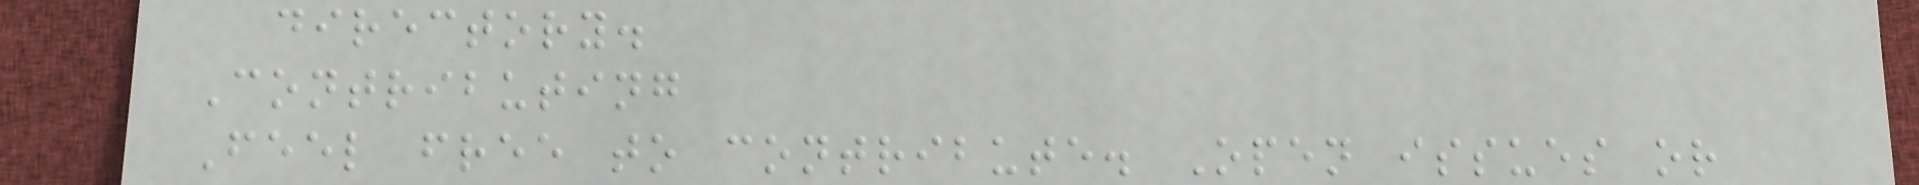directory.
Contributing
Feel free to contribute. Open issues or
